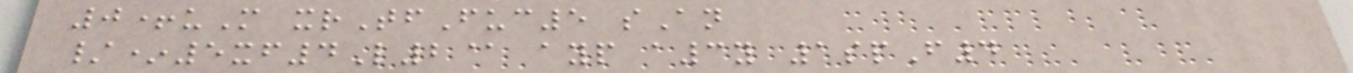0+uM xrTfFuc5 sAn
/*5xf4L2@ ayp a3y 1spF4
